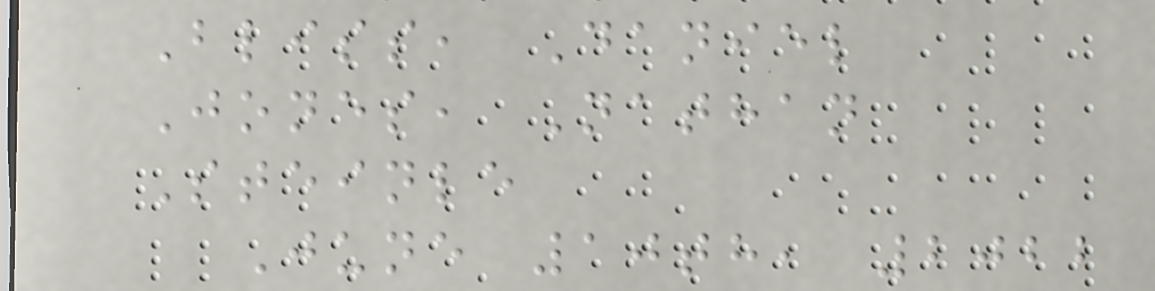Bliss, Daniel
Jones, Nathan
Steinle
June 10th, 2022
